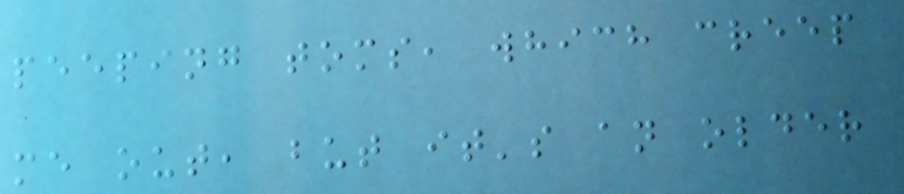peeping toms, which creep
me out, but it's an older
